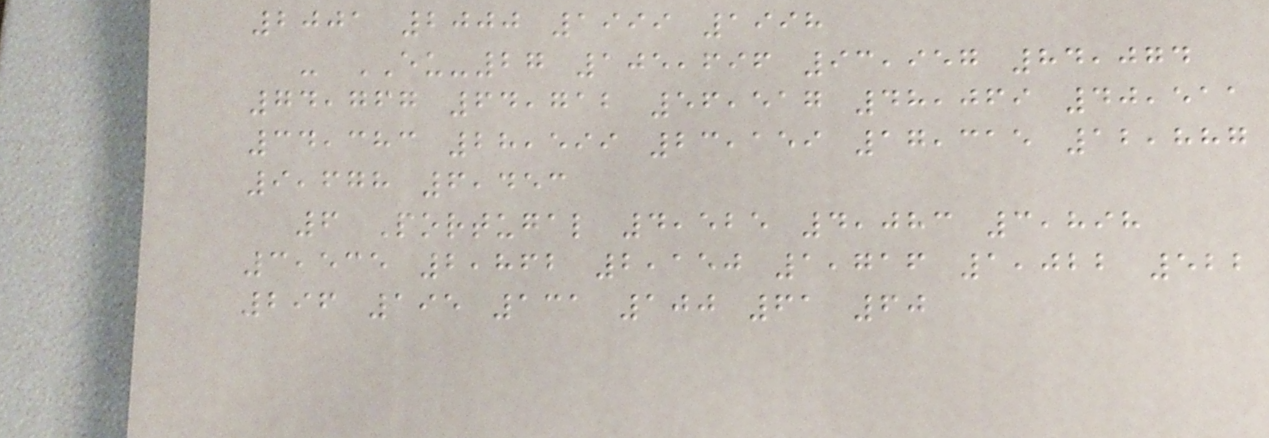2001 2000 1999 1998
- EU-27 105,696 93,957 84,074
74,767 64,712 56,517 48,069 40,511
34,383 28,599 23,159 17,315 12,887
9,678 6,453
6 Portugal 4,525 4,083 3,898
3,535 2,862 2,150 1,716 1,022 522
296 195 131 100 61 60
